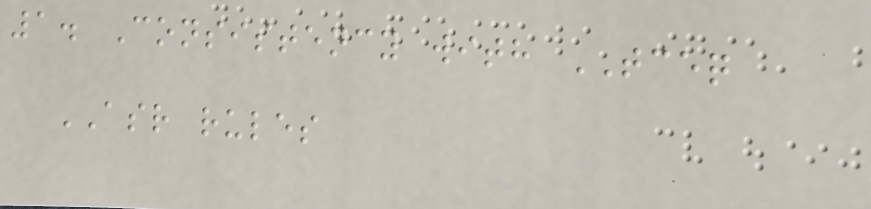1. Consistency with TCEQ
ASR rules
